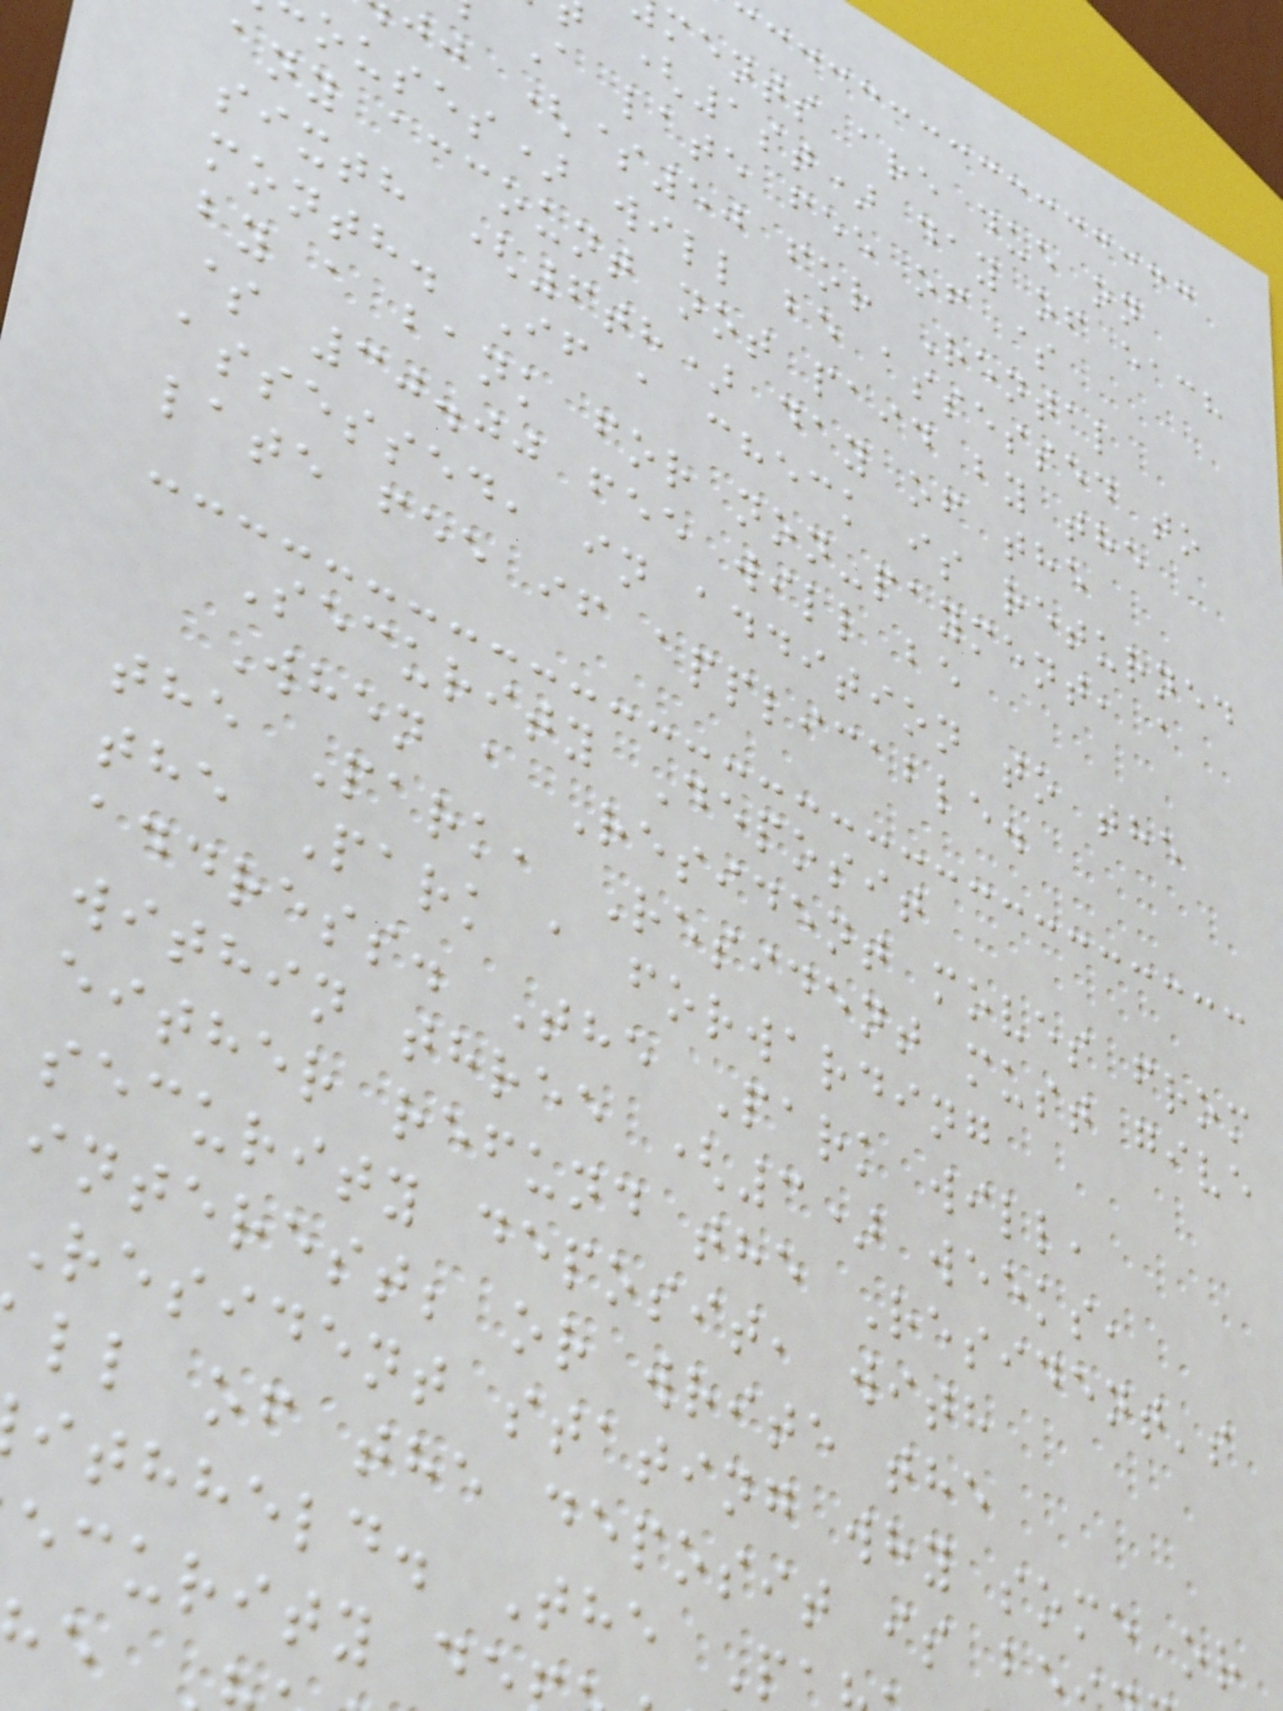ments are due on
(1st) day of each
A late fee of $
jj ($50 for Rental
ouses) will be assessed to
any account not paid by the
sixth (6th) day of the
month. If a check is returned
by a bank for non-payment, a
$ 30.00 fee will be
assessed, in addition to the
late fee if applicable.
Security Deposit
When a Resident moves from
the Park, Resident must give
the Park a forwarding
address. The Park will,
within three (3) weeks,
either refund the Resident's
security deposit, with
interest; or write the
Resident stating why some or
ll of the deposit is b
ithheld. The P
ecurity de
